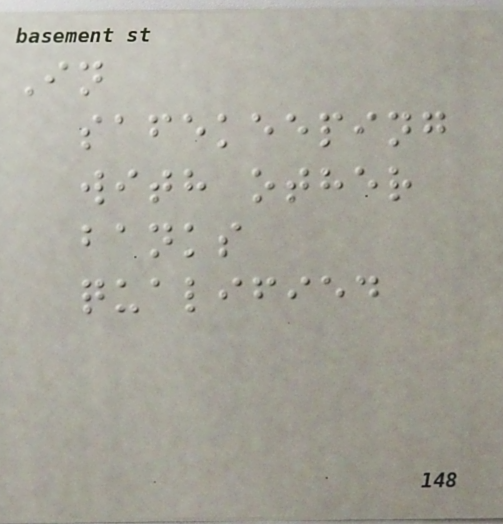In
safekeeping
with other
banks
qualified
